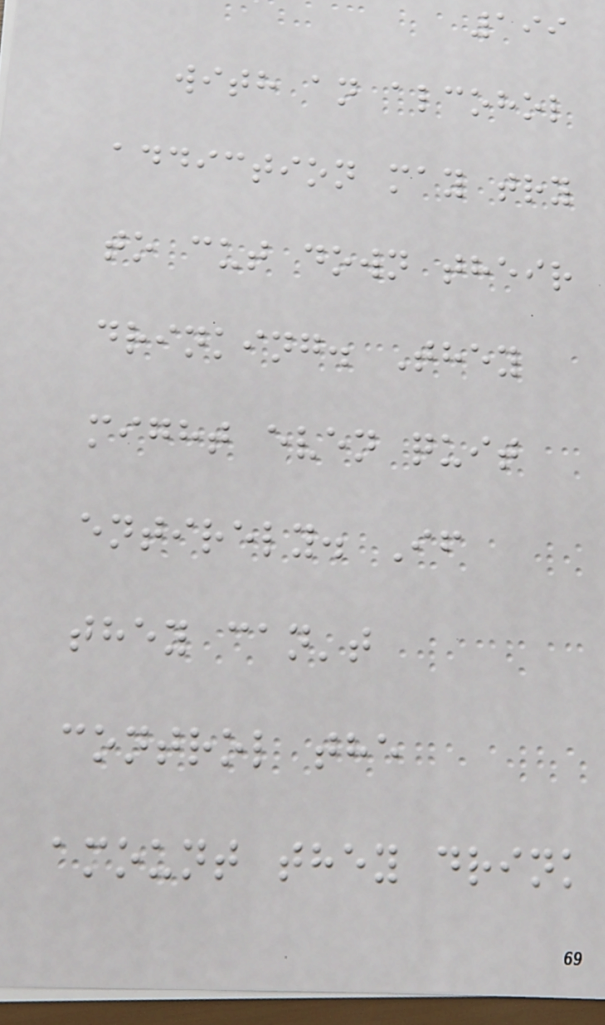199
with an alcohol
addiction may try
to cut down their
drinking. They
might even quit
entirely. If
they can't
control the
amount they drink
